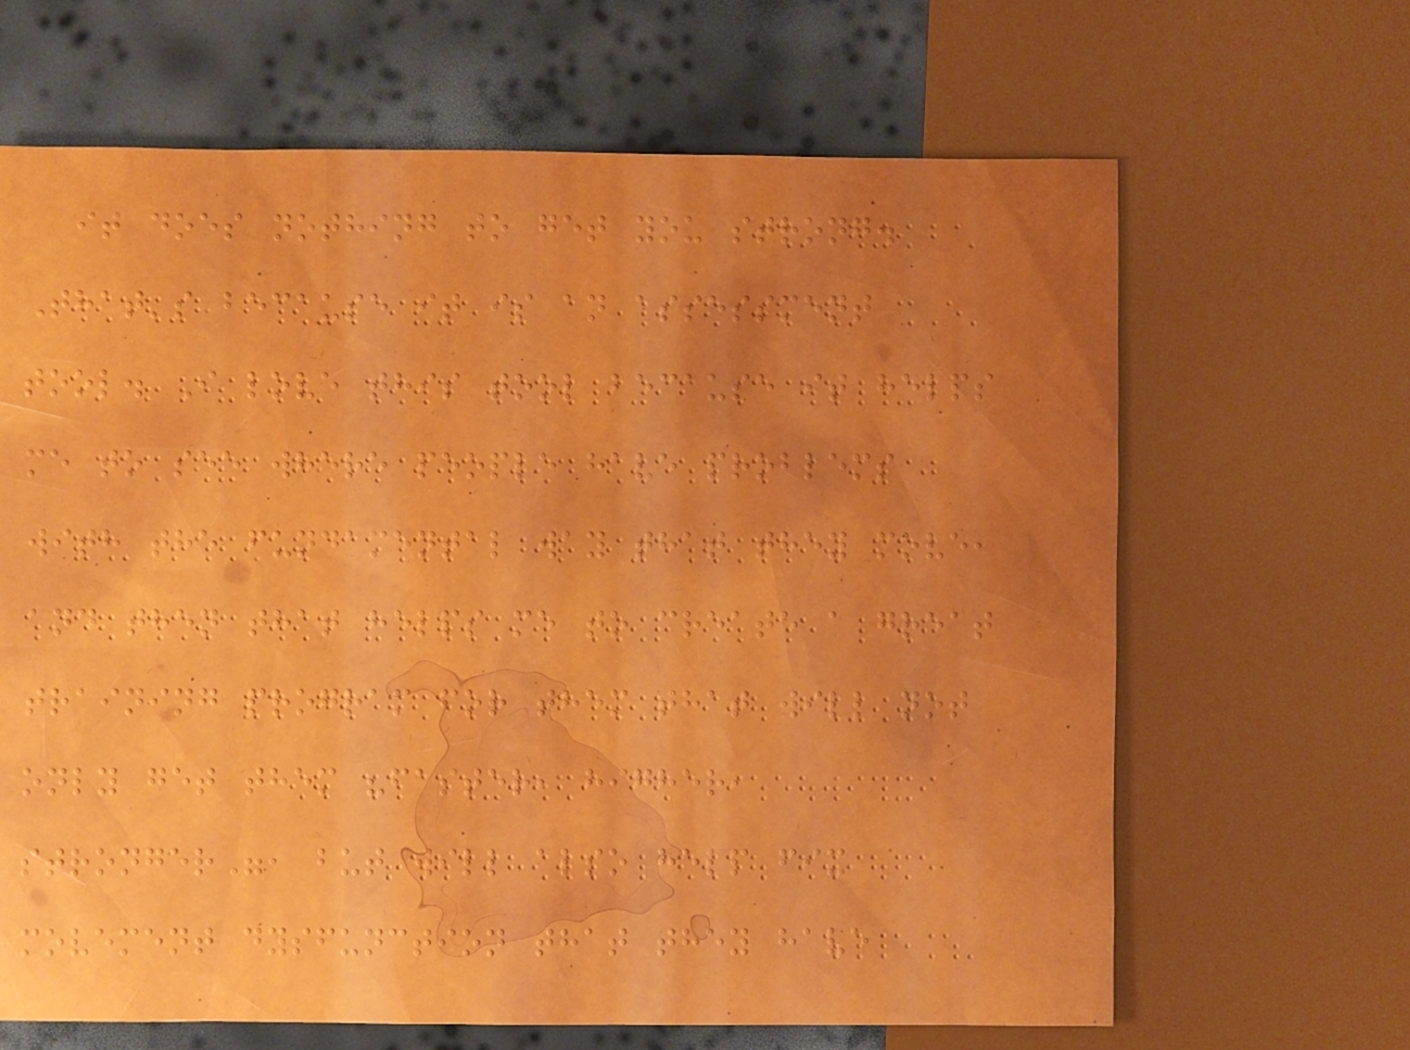it does nothing to get you strong.
That's because it is an assessment
tool. I love this tool because it helps
me to see where people have problems
with the fundamental way that they move,
and then that helps me to create a great
training program for them that will not
only get them "faster, higher,
stronger", but will also help fix
movement dysfunction that they have
